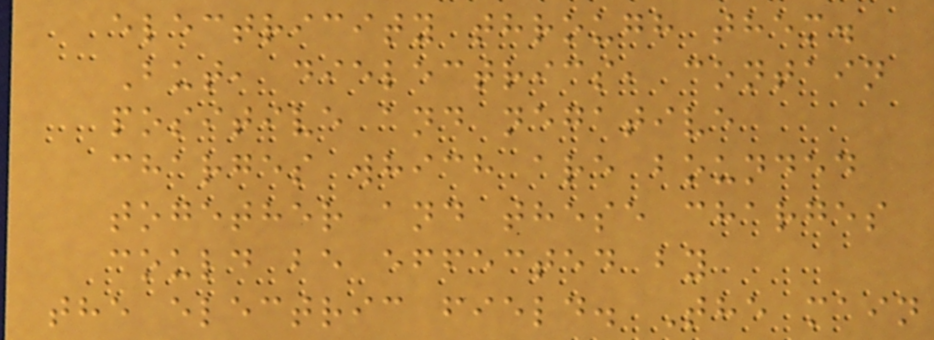electricity through them.
But, dielectrics, contain
positive and negative
charges which are bounded
together and these charges
could be effected by
the electric field. The main
